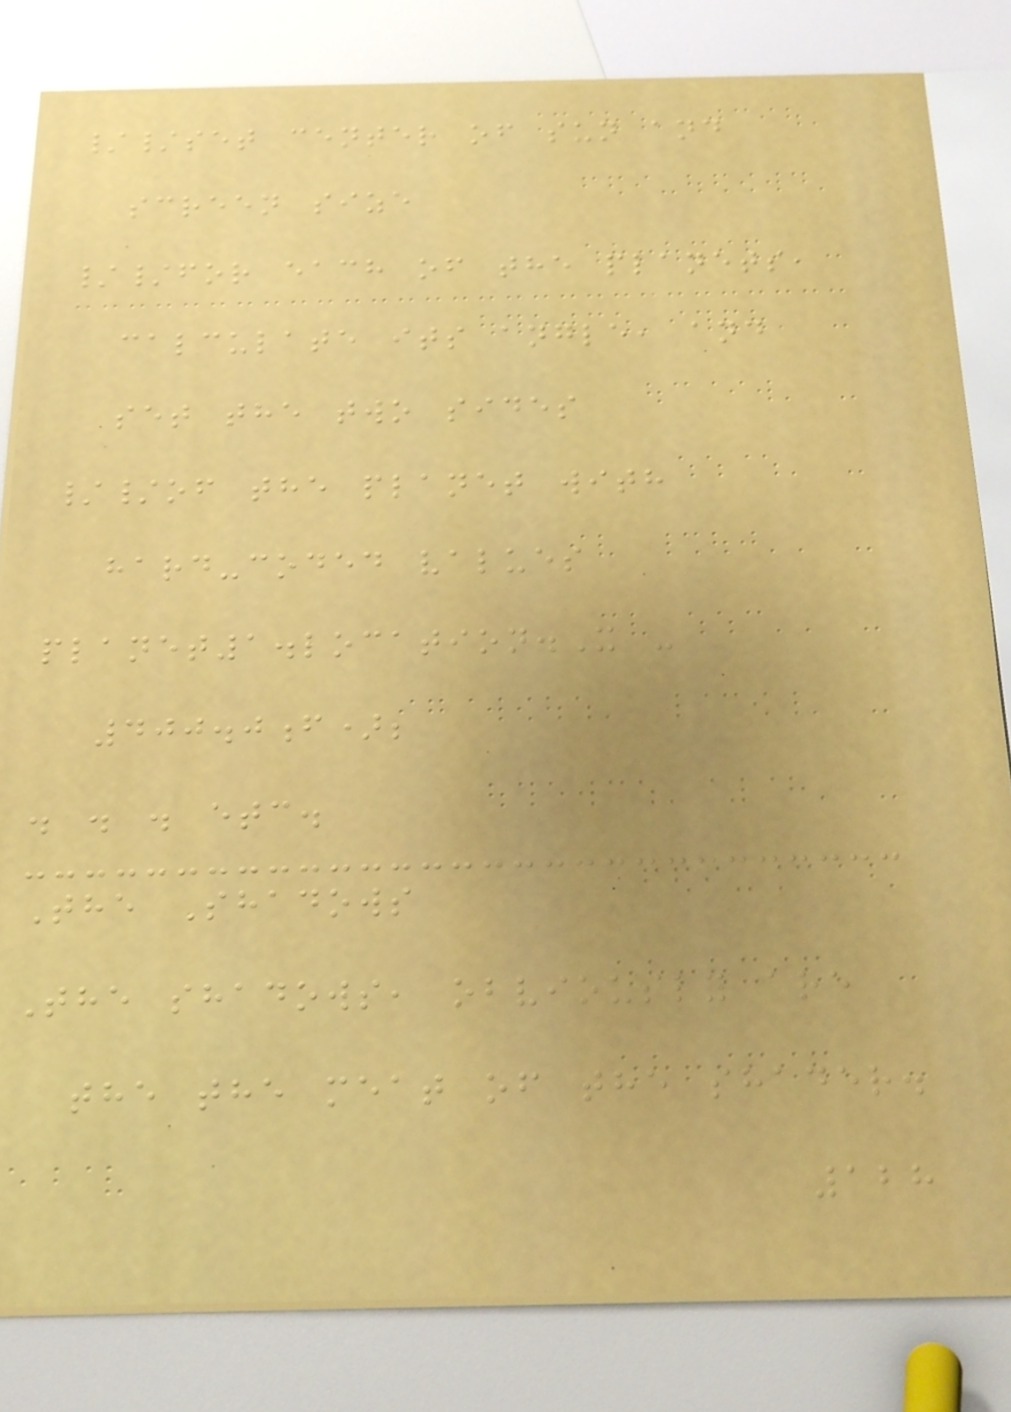//set center of sun and
screen size
//for each of the planets,
calculate its angle, and
set the two sides
//of the planet with
hard-coded values
planet1.location.X -
400.0f);
. . . etc.
The Shadows
The shadows, obviously are
the the meat of the shader.
128
